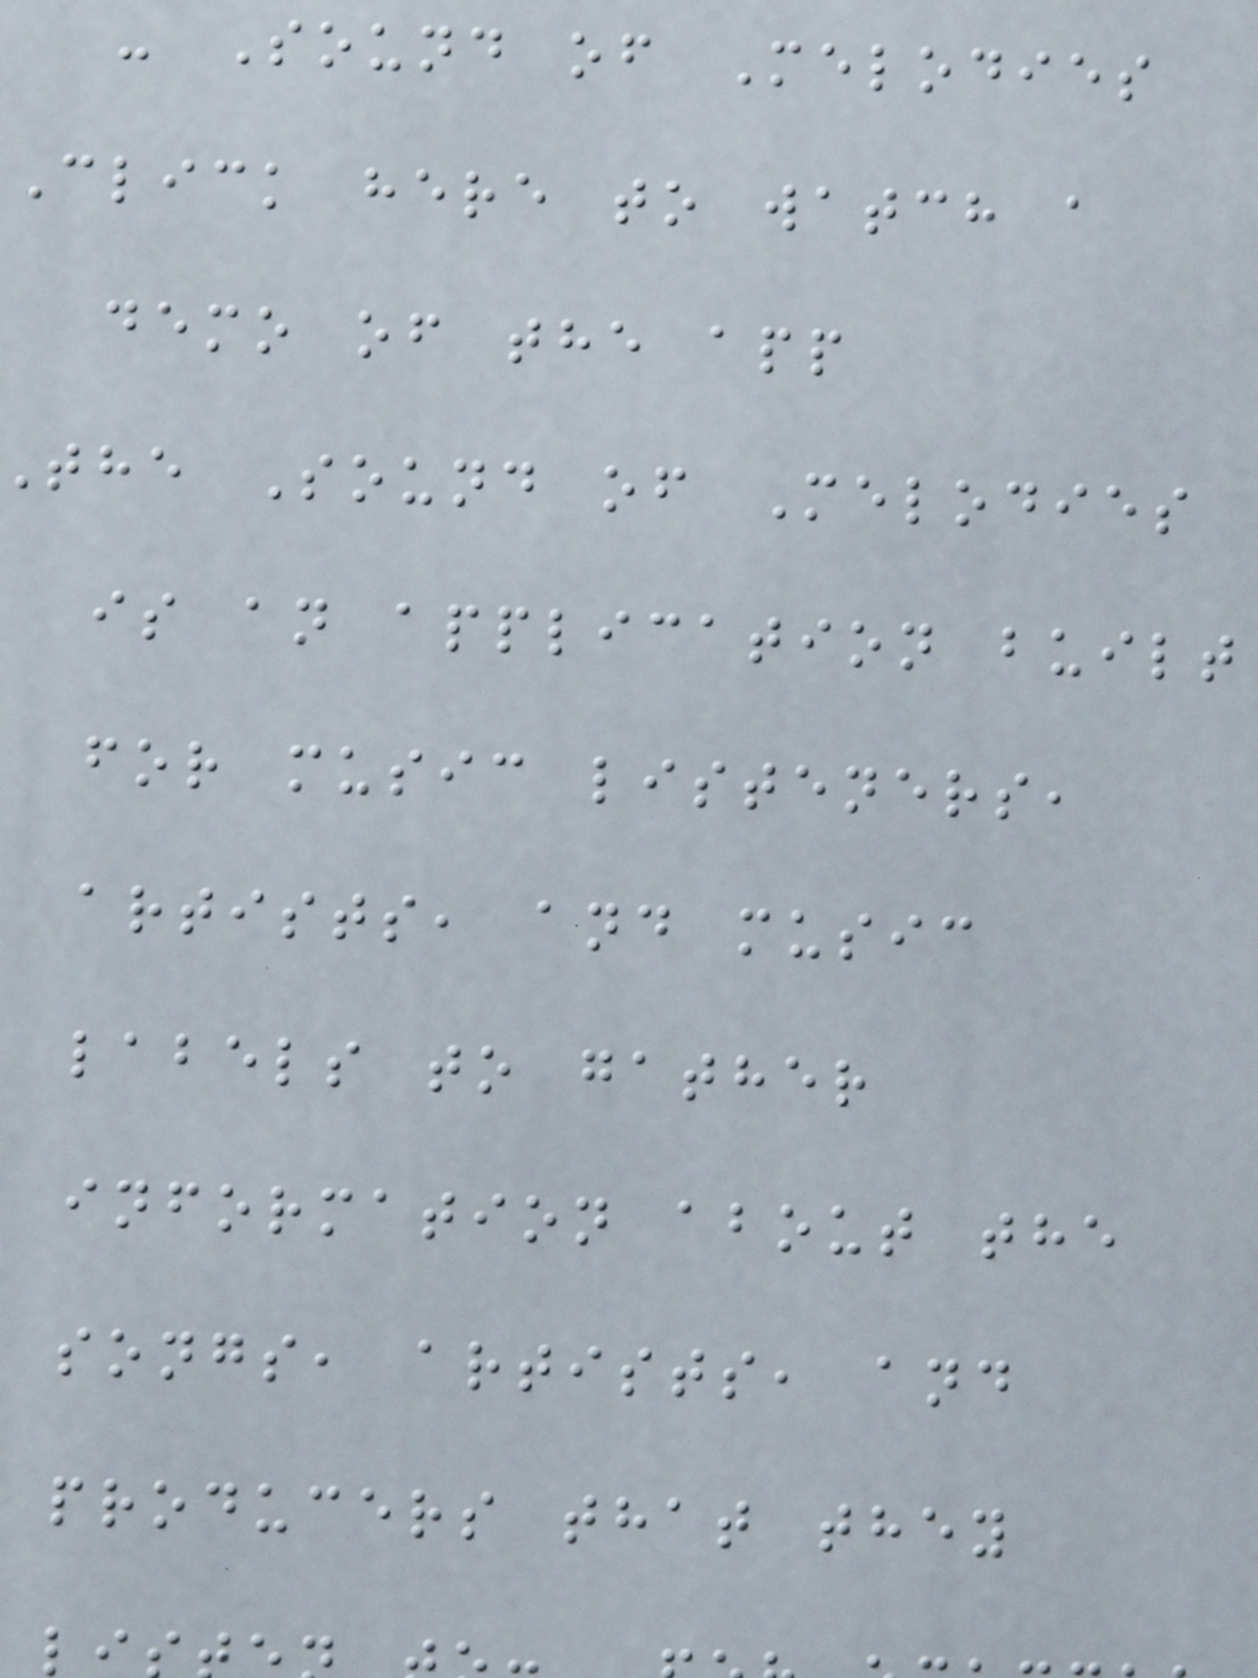- Sound of Melodies
Click here to watch a
demo of the app
the Sound of Melodies
is an application built
for music listeners,
artists, and music
labels to gather
information about the
songs, artists, and
producers that they
